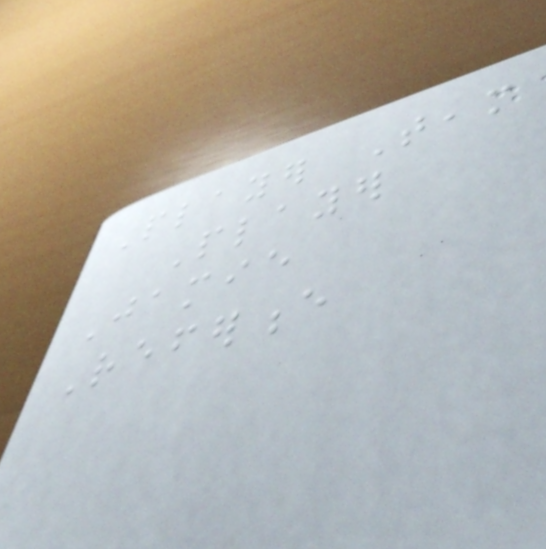Player Team
Player
Jamie
Reference
